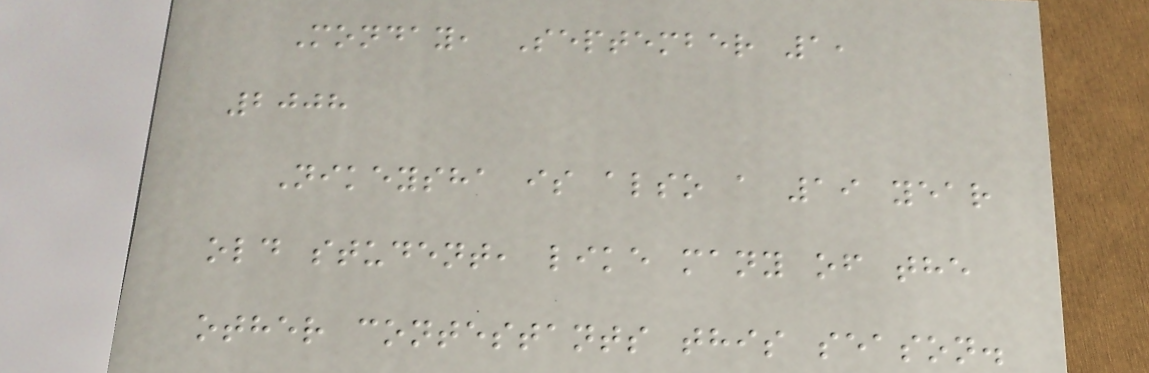Monday, September 1,
2008
Nikeysha is also a 19 year
old student, like many of the
other contestants this season.
